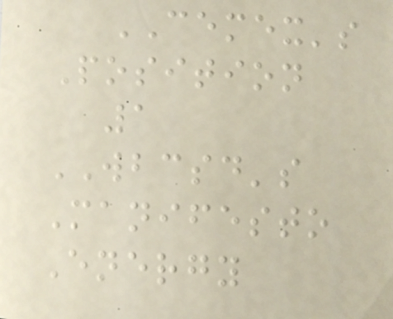CEMEX's
Position
1
WBCSD's
Manifesto
Energy
